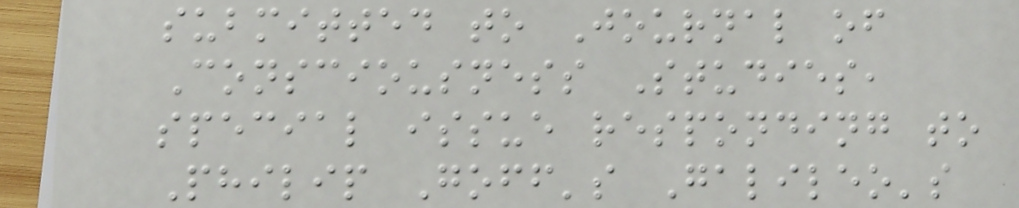submitted to Journal of
Consciousness Studies,
special issue responding to
Philip Goff's Galileo's
